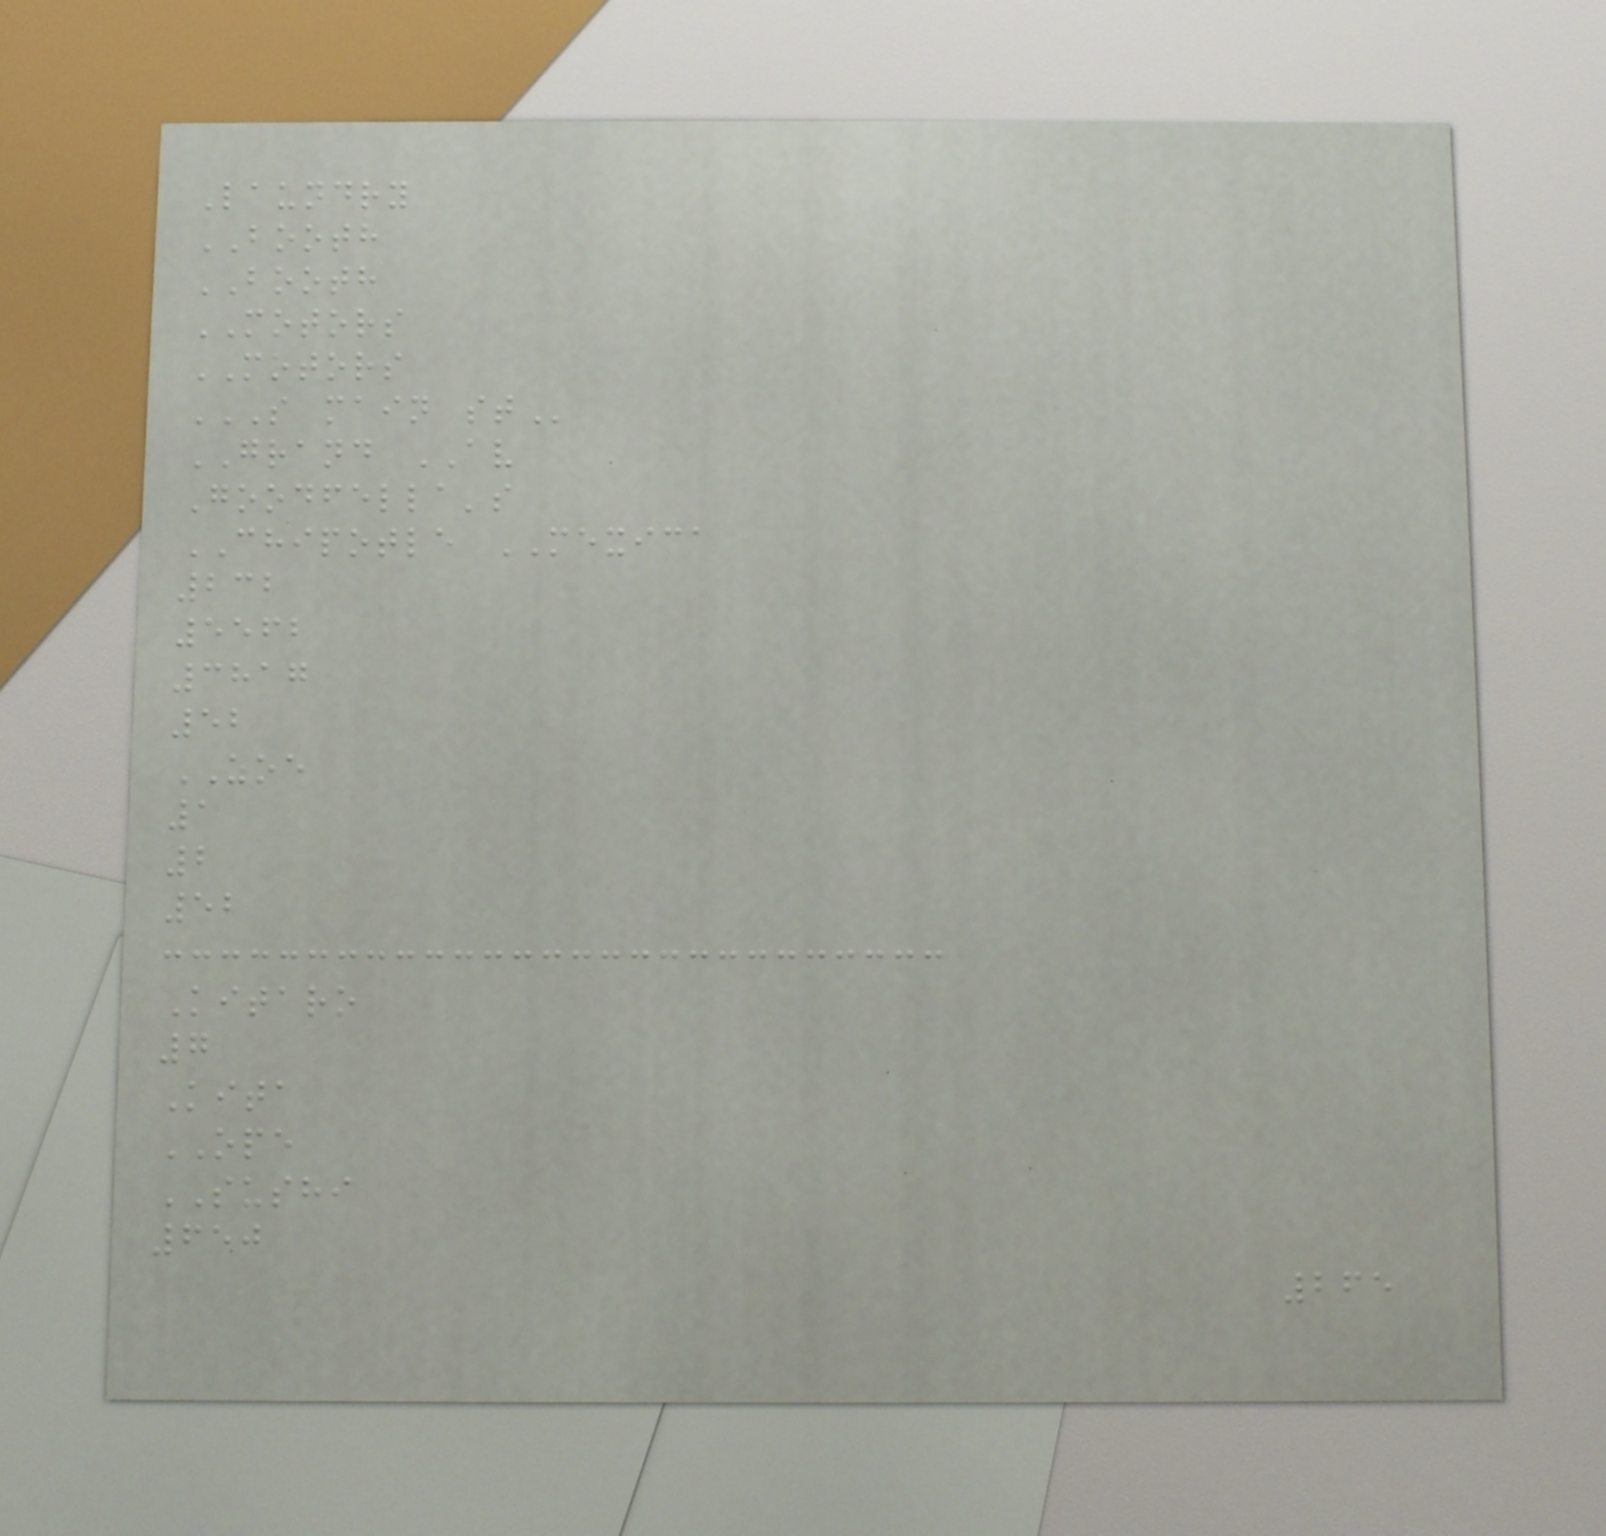Laundry
BOOTH
BOOTH
MOTORS
MOTORS
S MAIN ST
GRAND AV
Goodfella's
CHIPOTLE MEXICA
232
5562
3817
52
ZOE
1
2
52
Kitaro
7
Kita
OPE
SUSHI
650
265
